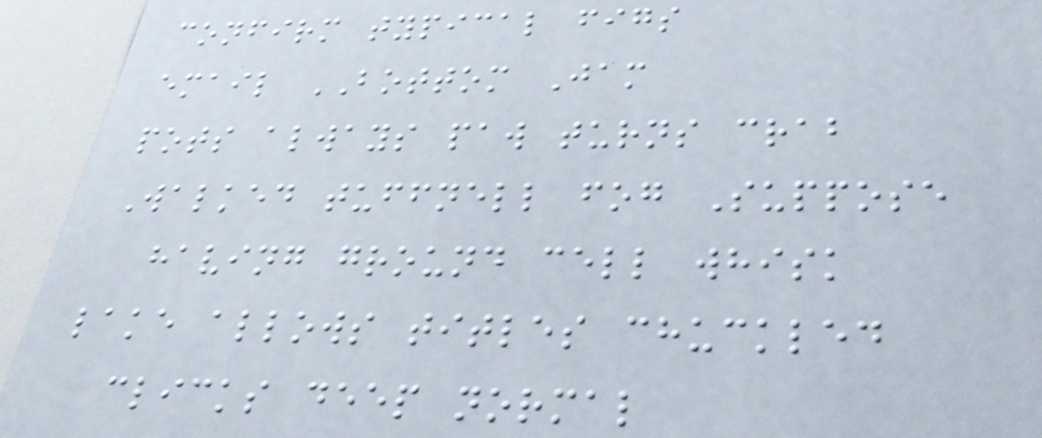confirm typical figs
email BOTTOM Jam
pots always paw turns crab
Walked tuffnell fog Suppose
having ground cell whisk
lake allows titles chuckled
clicks deep normal
